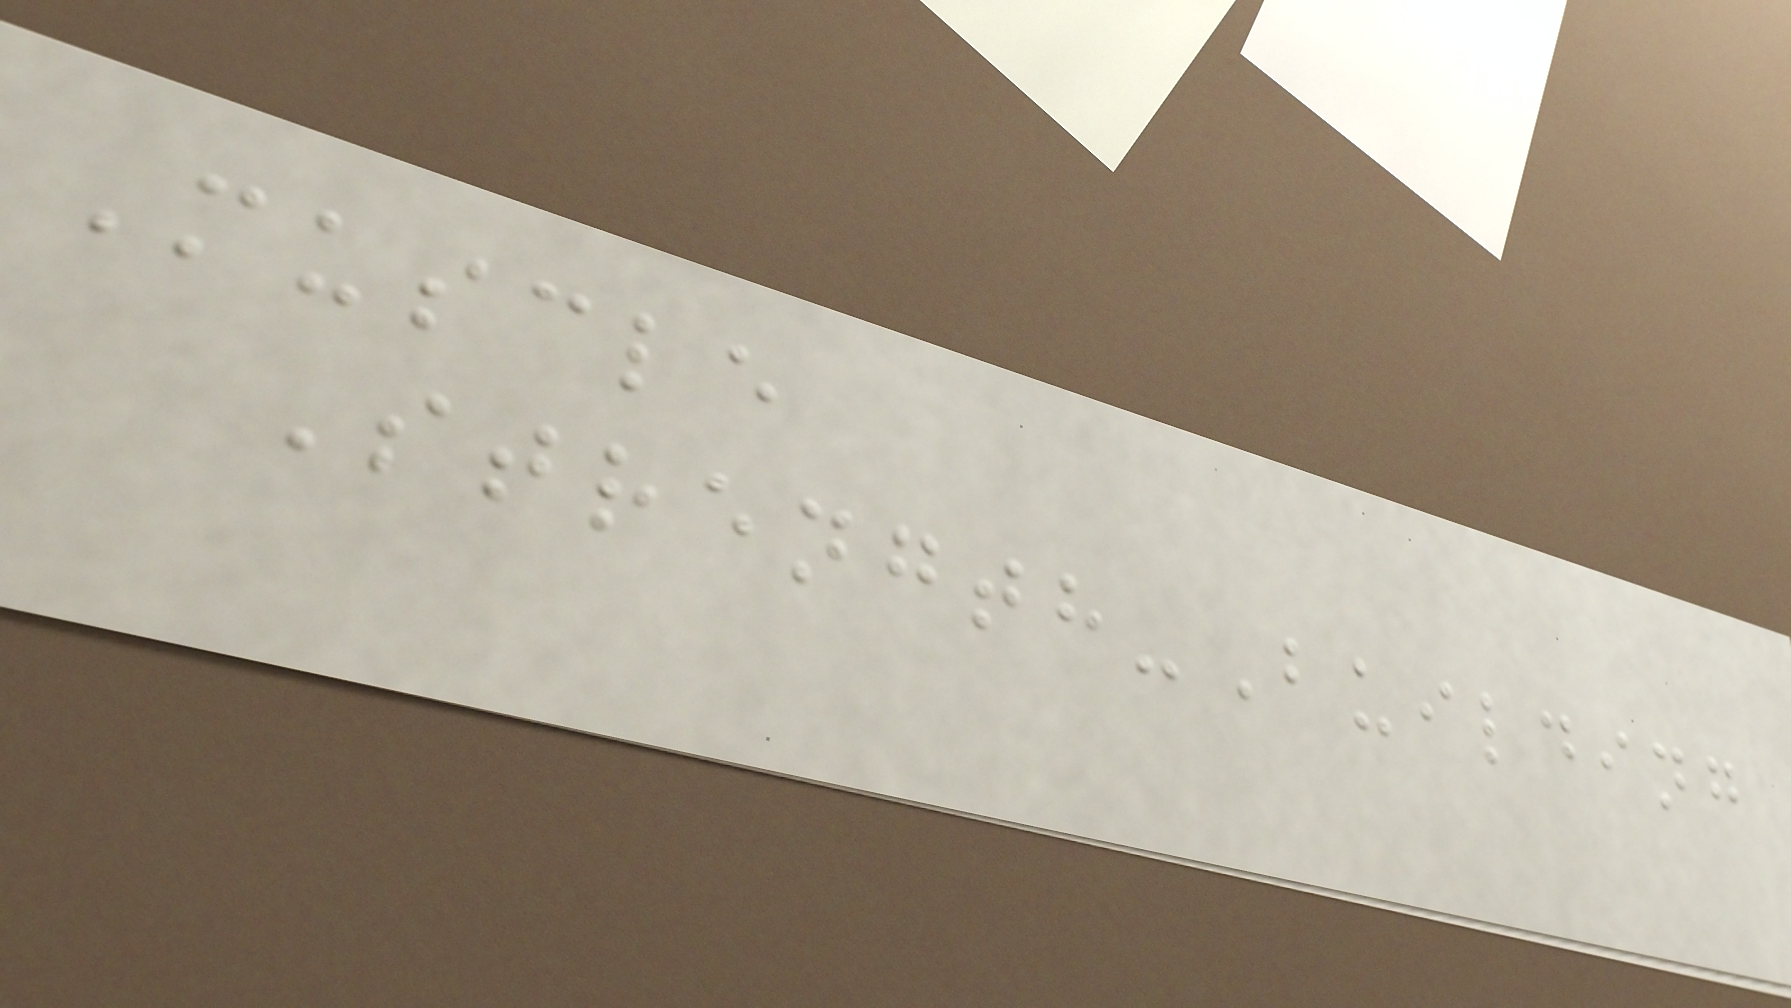Muscle
Strength-Building
